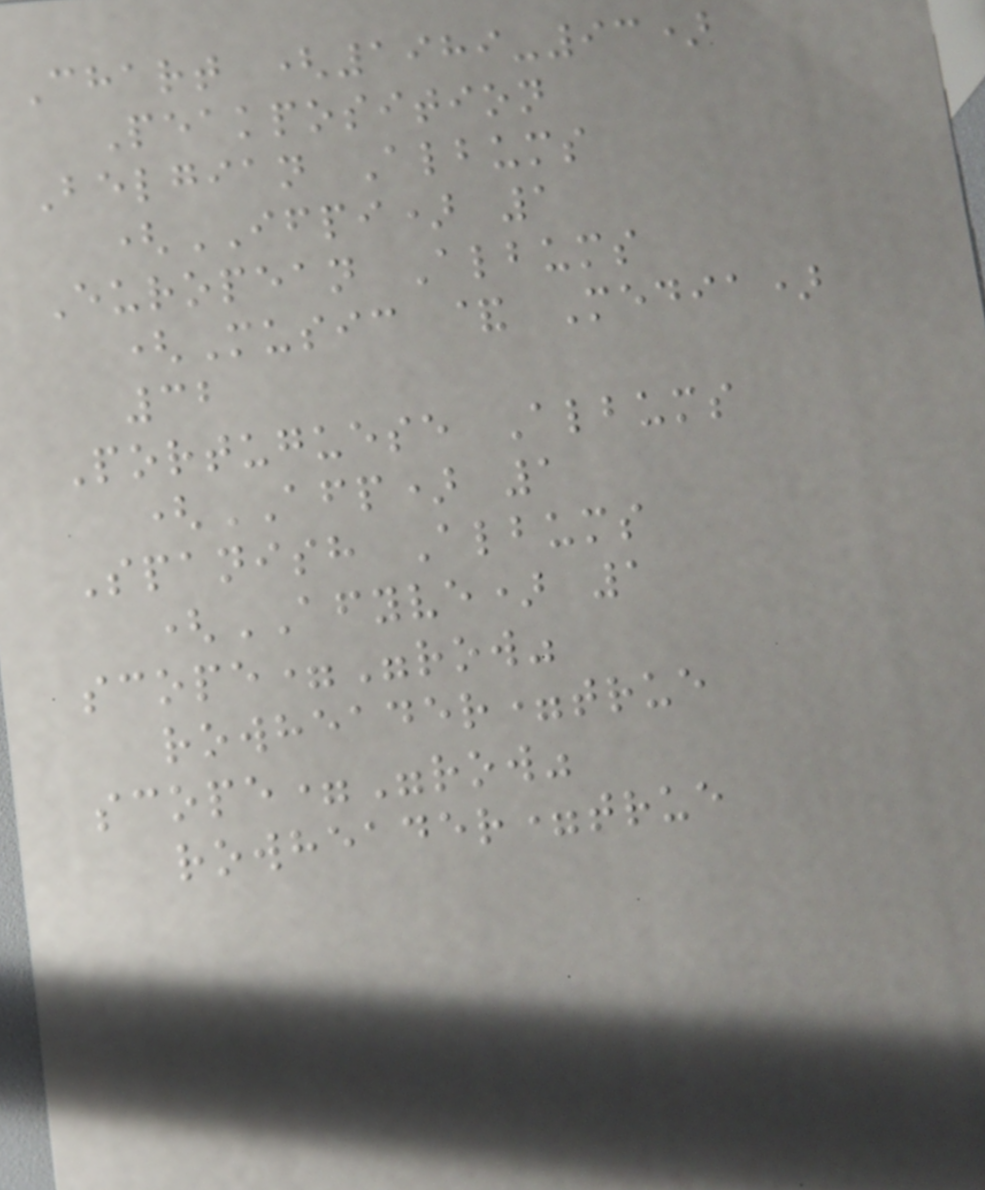Chart (1989-93)
Peakposition
Belgian Albums
(IFPI) 1
European Albums
(Music & Media)
32
Portuguese Albums
(AFP) 1
Spanish Albums
(AFYVE) 1
scope="row"
rowheader=true
scope="row"
rowheader=true
